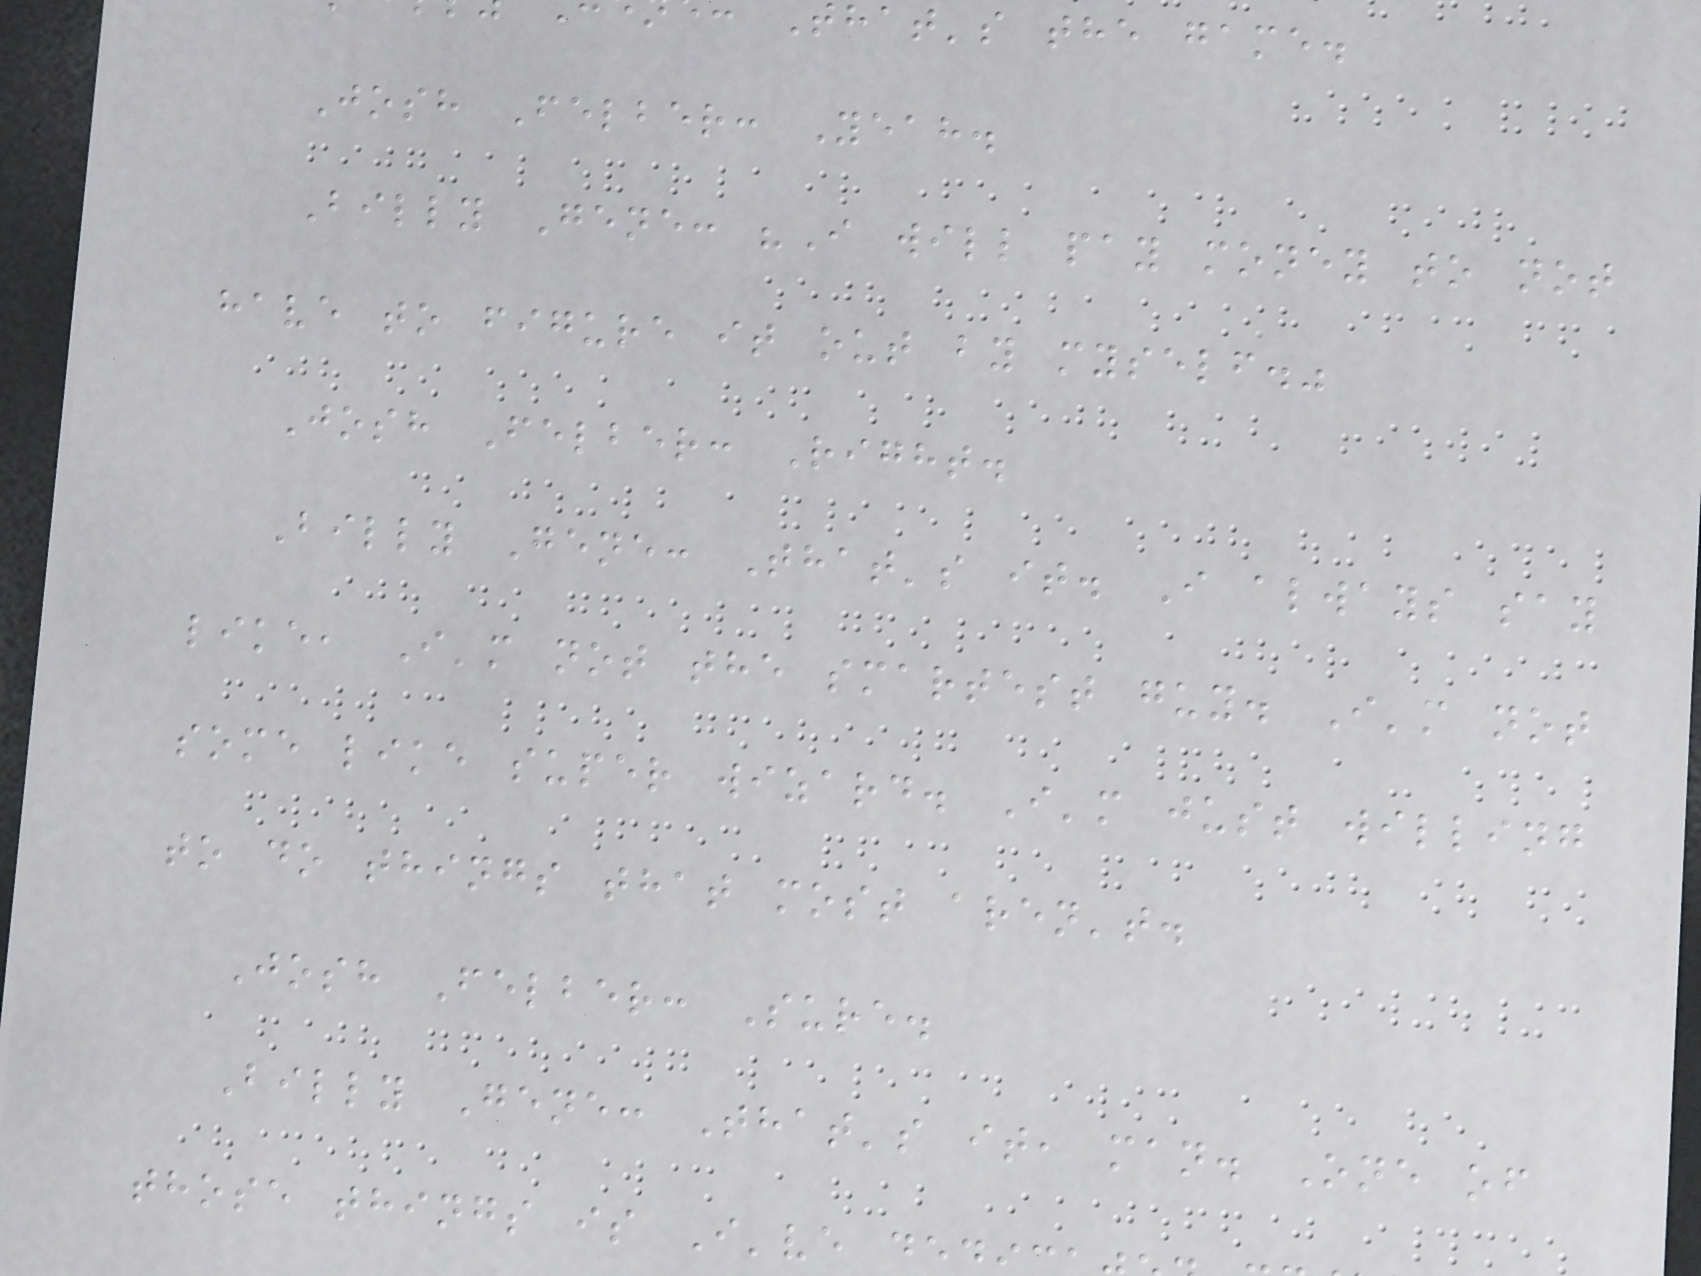that's the game.
Josh Felber: Yeah.
Billy Gene: "I will pay money to not
have to figure it out by myself."
Josh Felber: Right.
Billy Gene: That's it. I always say
like, I'm not the smartest guy. I'm not
some like super wizard. I'm just willing
to do things that most aren't.
Josh Felber: Sure.
Billy Gene: That's it, man. One of
those things is I've de
